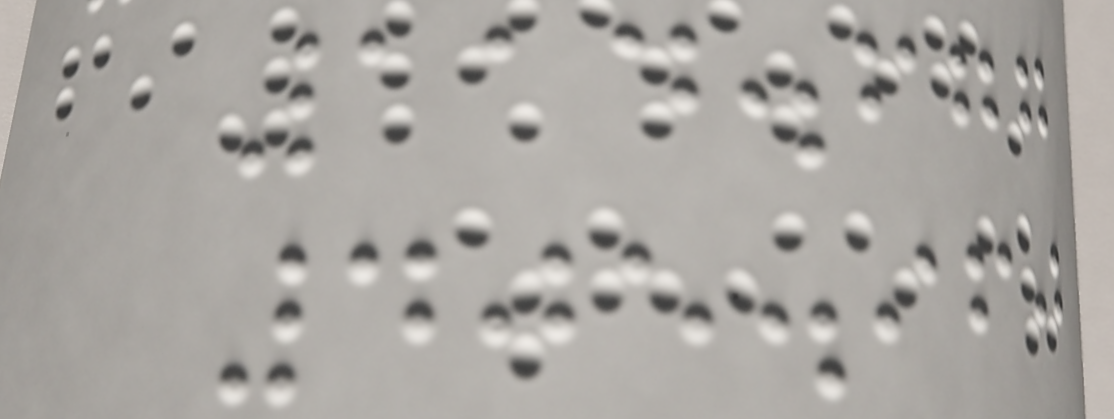114.677
405.960
